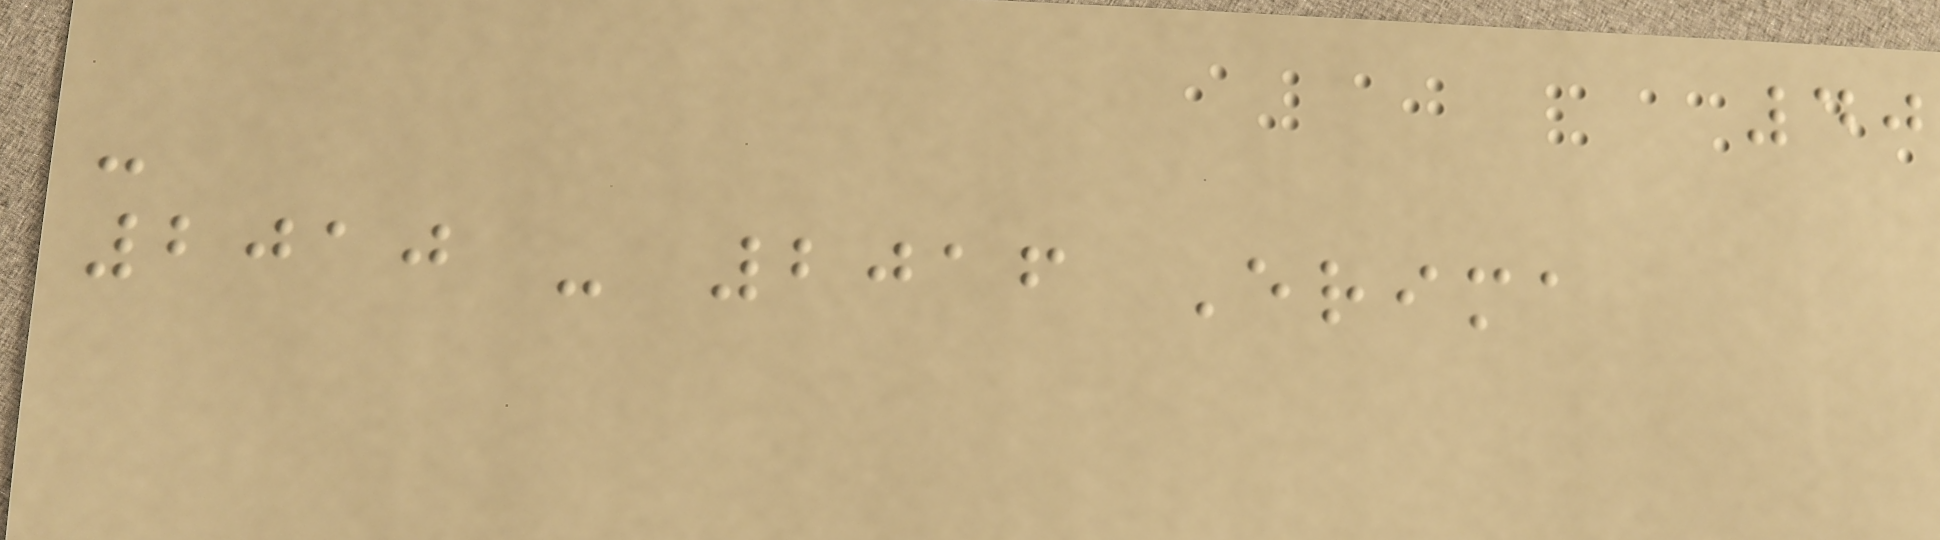40
-
2010 - 2016 Erima
